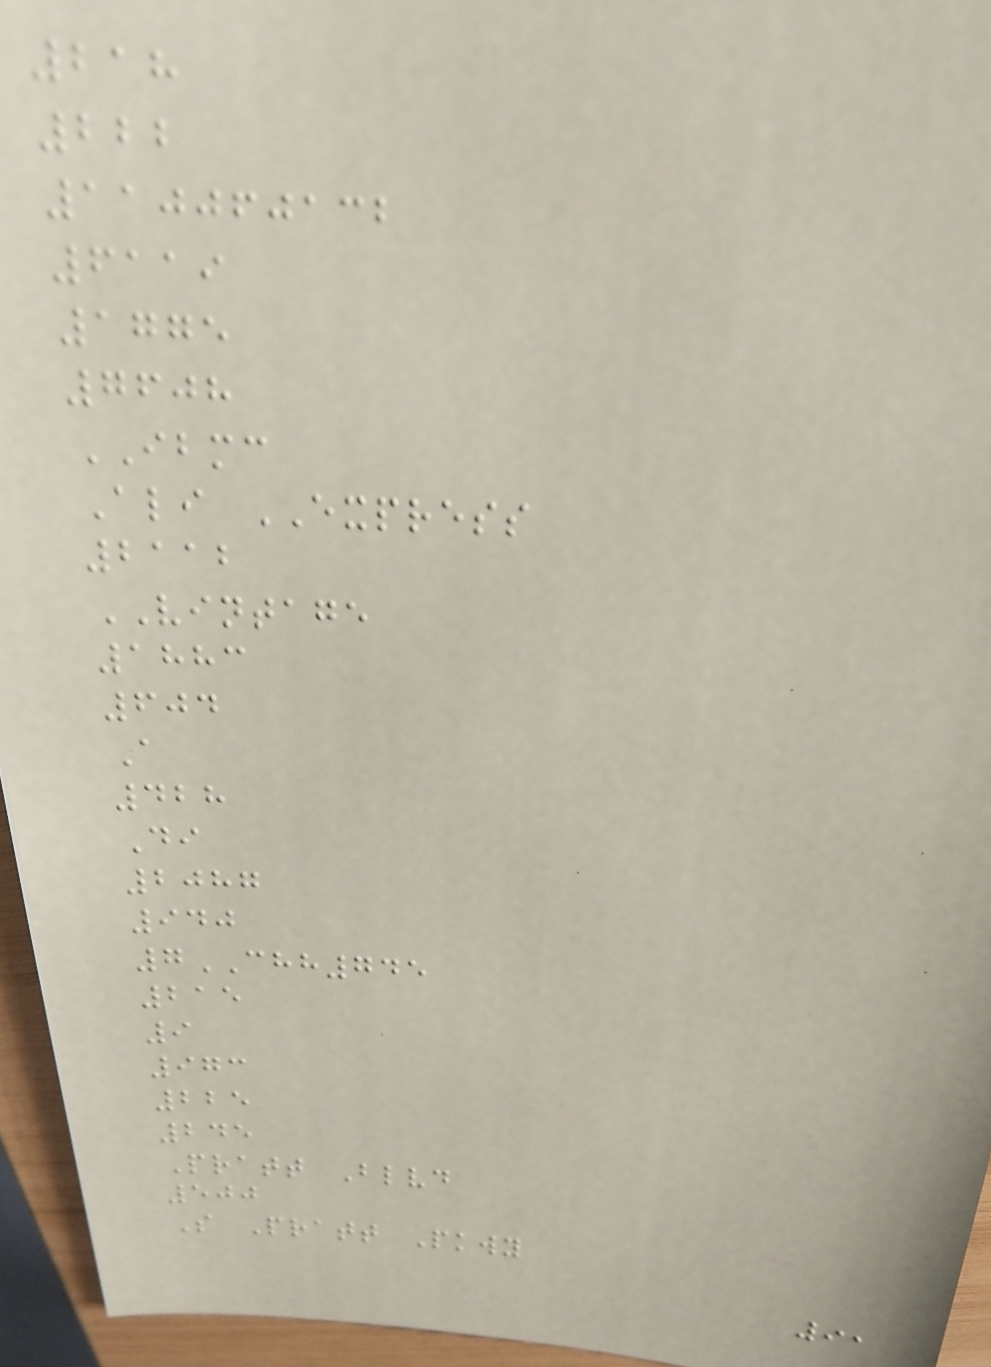218
222
110060132
6119
1775
7608
IBMC
Ali EXPRESS
2112
VINTAGE
1883
604
A
428
Di
2087
940
7CHH745
215
9
973
225
245
Pratt Blvd
500
S Pratt Pkwy
91
